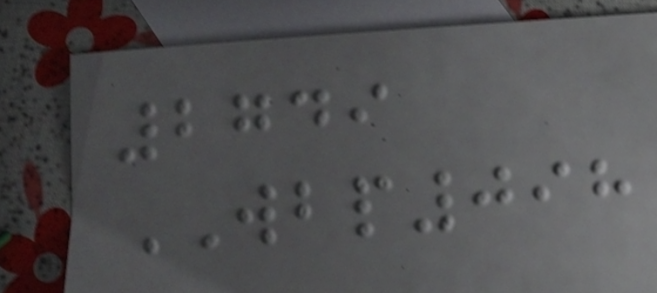2749
WBP098
